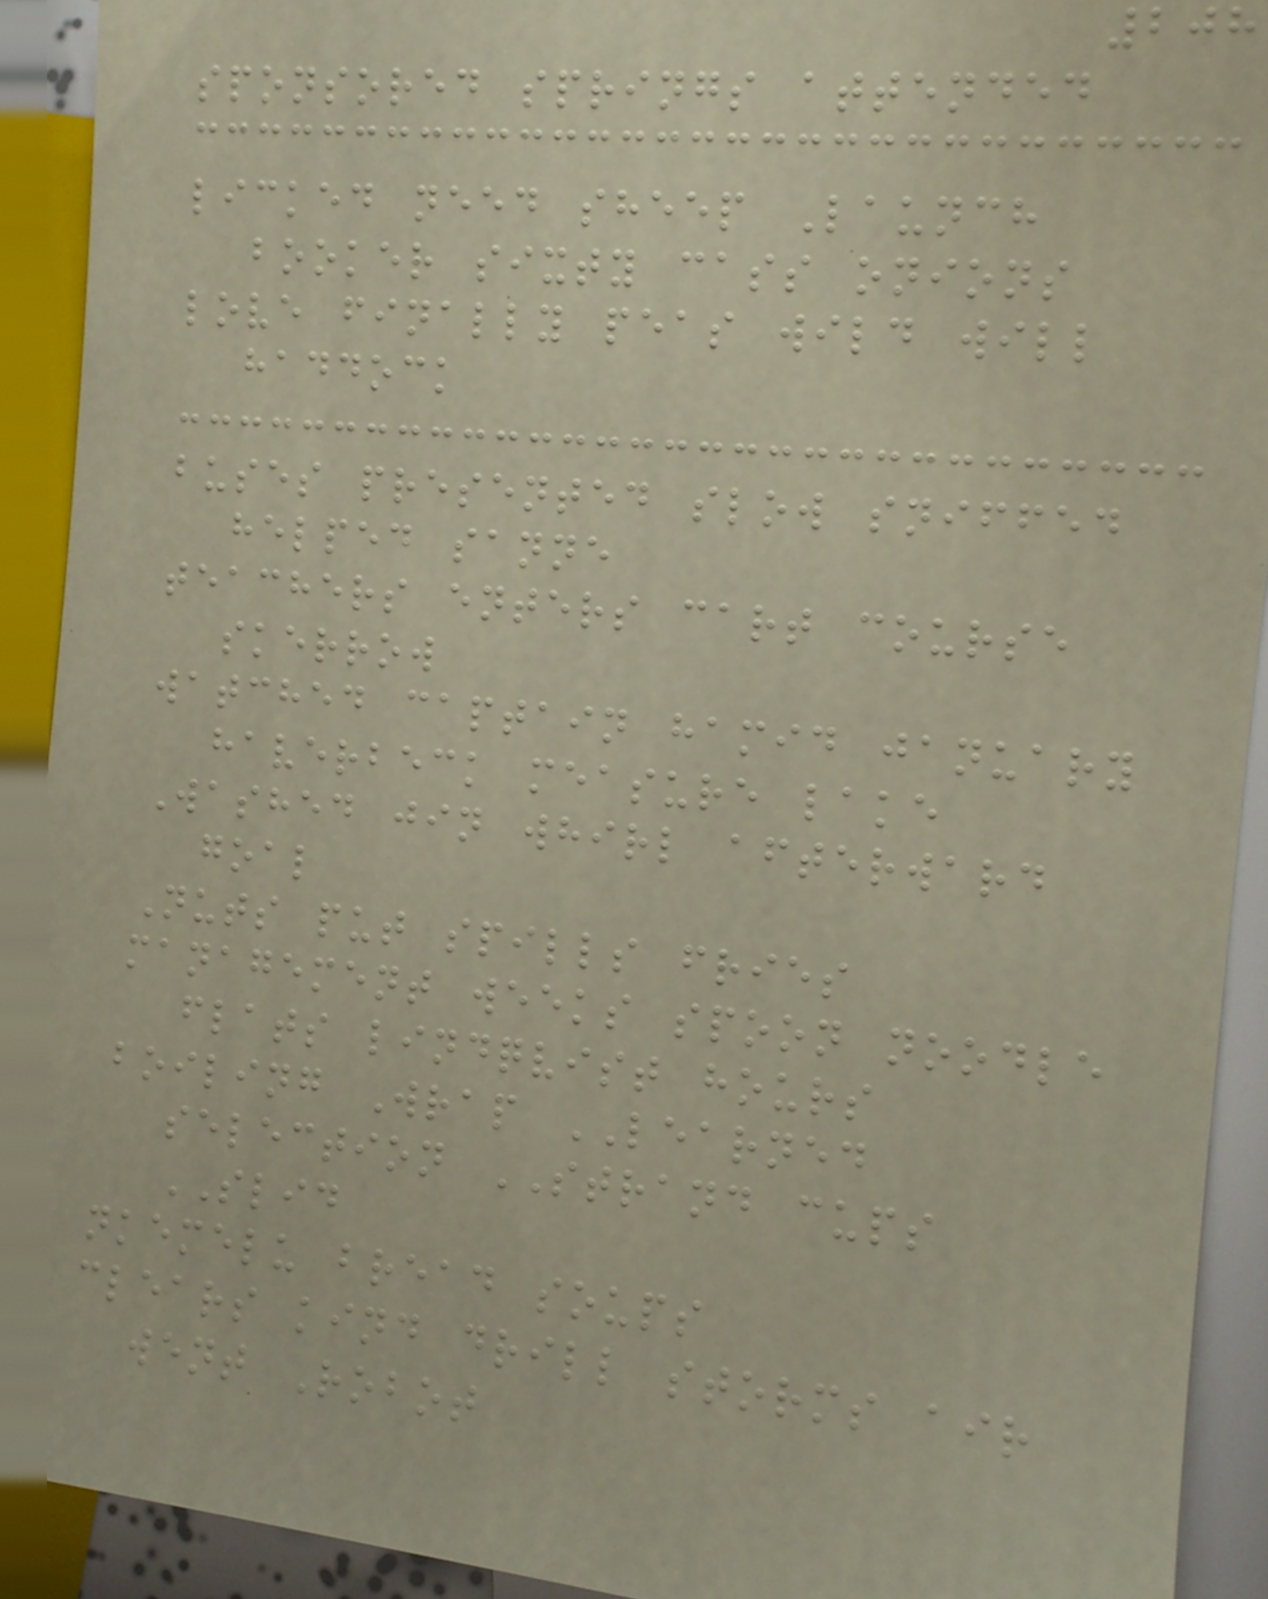208
sponsored springs attended
licked need sheep Launch
booker sixty cass onions
love finally peas wild will
haddock
buses presented slow sniffed
helped sanne
teachers enters cart course
skerrow
watched captain hamid january
haverbeck measure lake
Washed jin whirl afterward
goal
Nuts put spills fries
management weeks spoon noodle
flats lindqvist hours
boiling Wrap LEARNED
selection STRAND cups
SLID
nkemelu bread soups
clears kind drill storms air
went Robot
